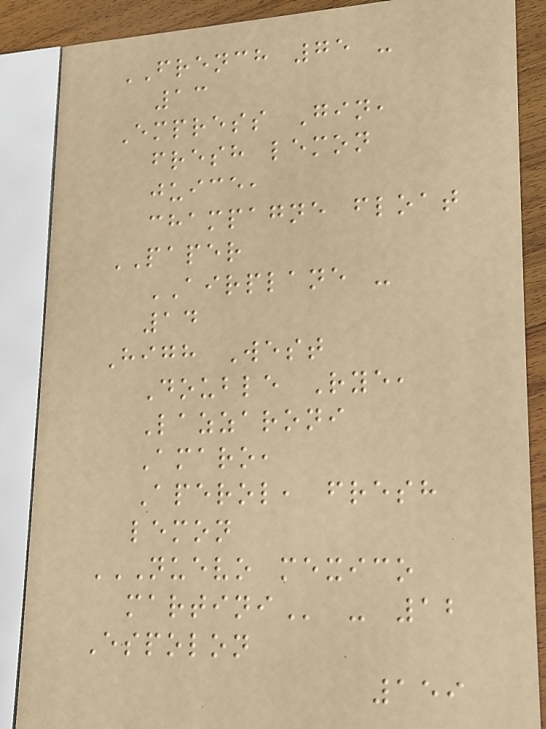FRENCH 75 -
13
Empress Gin,
fresh lemon
juice,
champagne float
PAPER
AIRPLANE -
14
High West
Double Rye,
Lazzaroni
Amaro,
Aperol, fresh
lemon
NUEVO MEXICO
MARTINI - 12
Espolon
159
